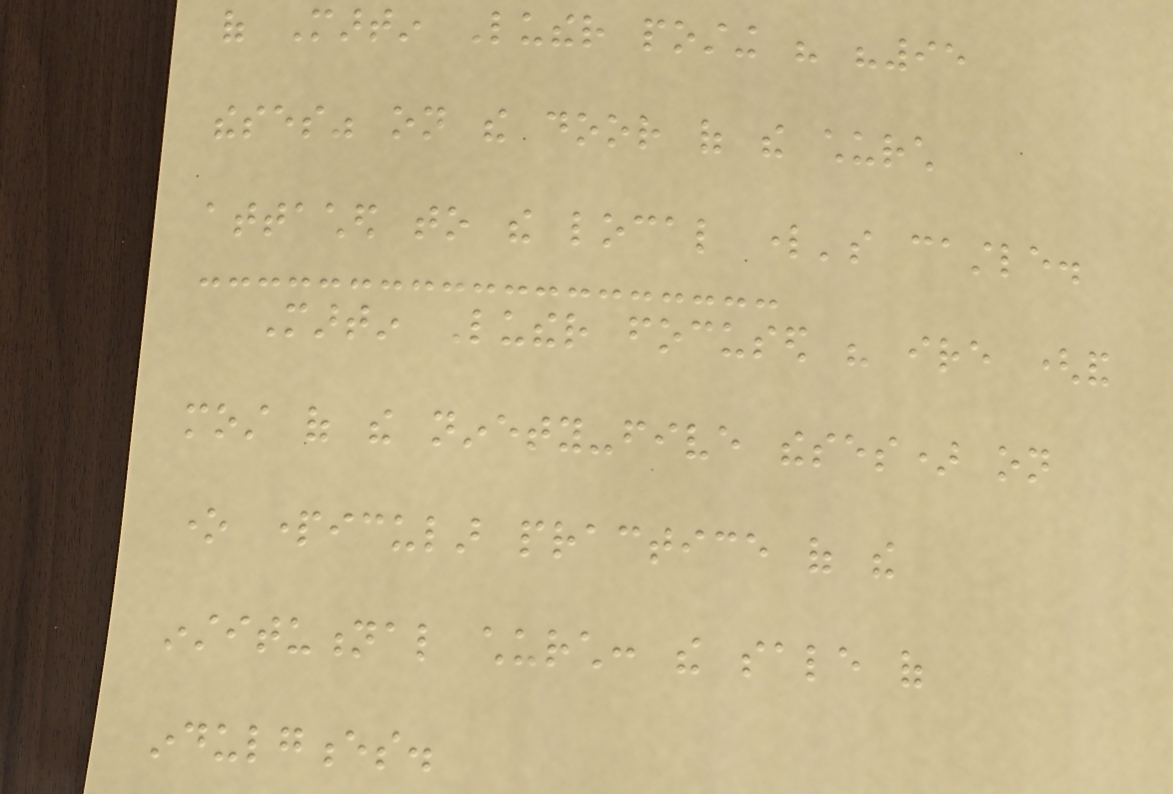of Martin Luther posting his "95
theses" on the door of the church
attached to the local lord's castle.
Martin Luther focused his ire (and
most of the ninety-five theses) on
one particular practice of the
institutional church: the sale of
indulgences.
